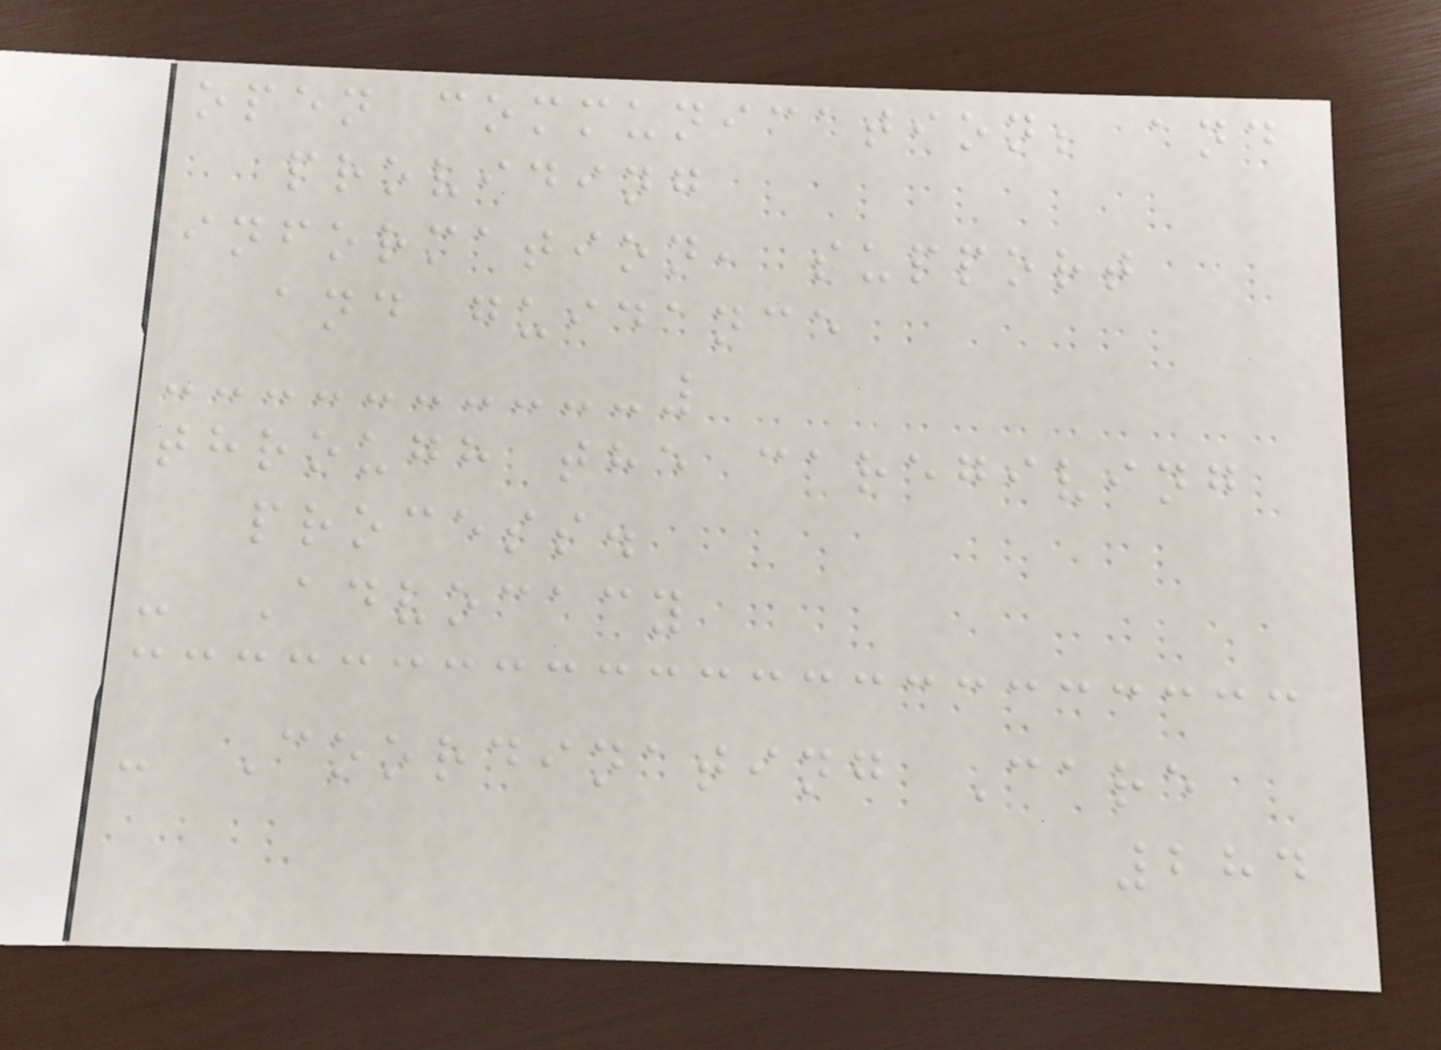open communication; and
providing
information, support
and guidance
through the caregiving
process.
- Advocacy
- Coordinating Care
284
